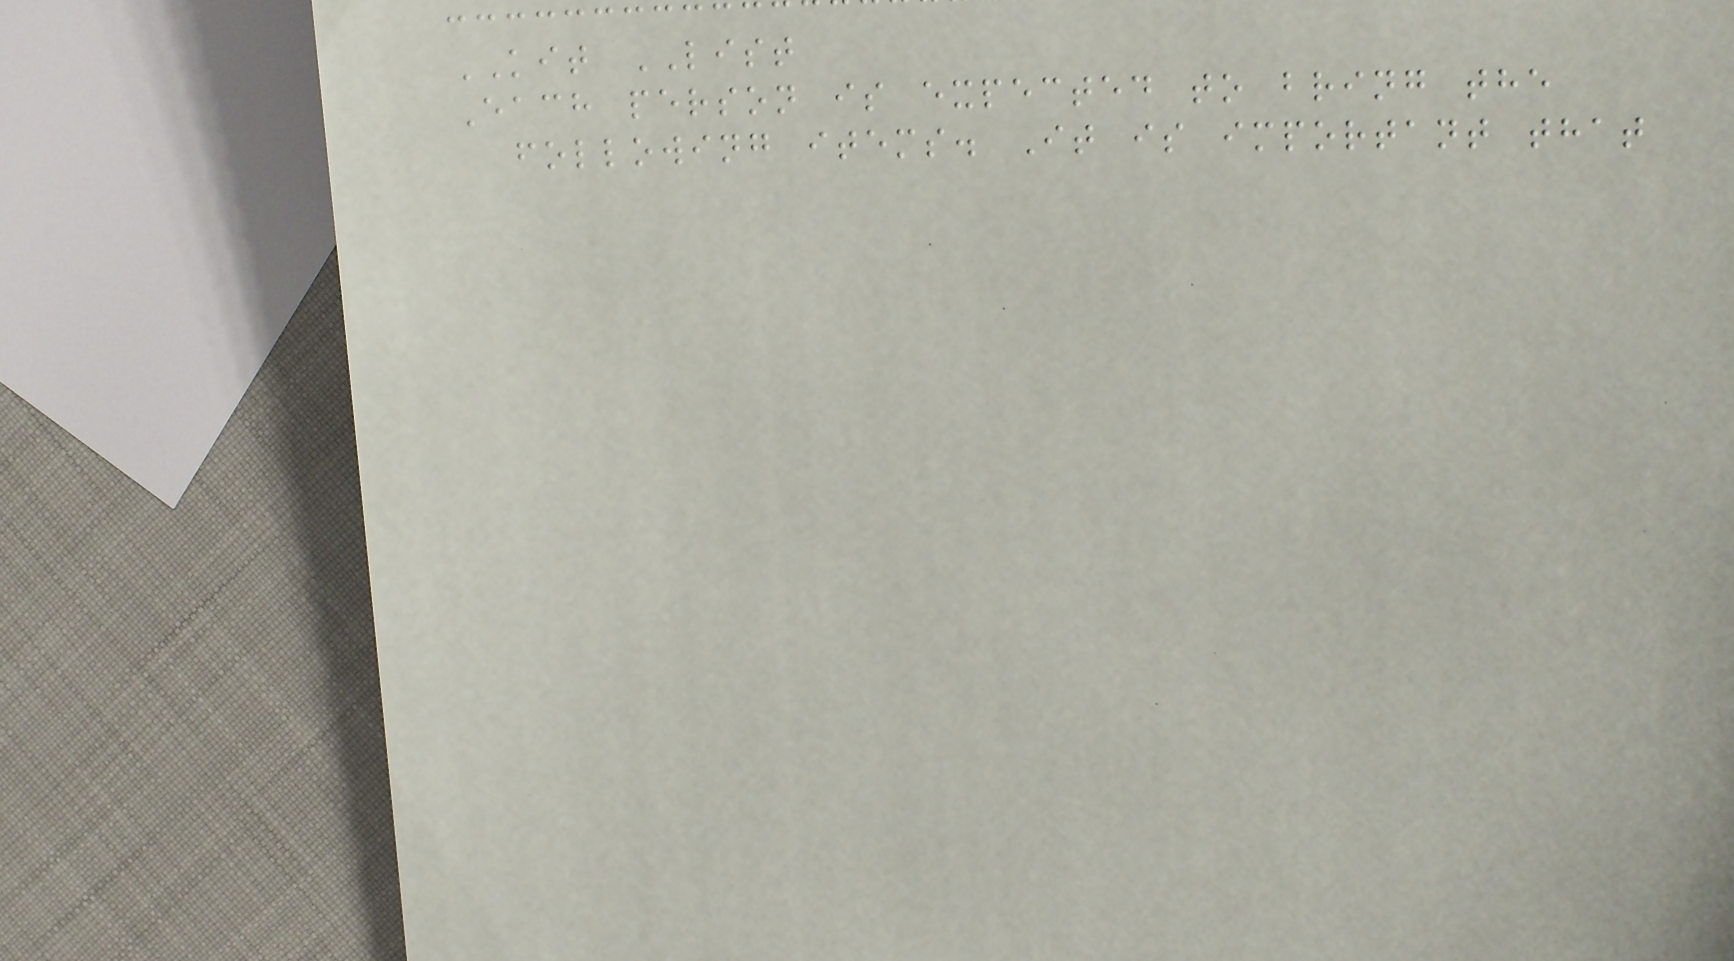KIT LIST
Each person is expected to bring the
following items. It is important that
